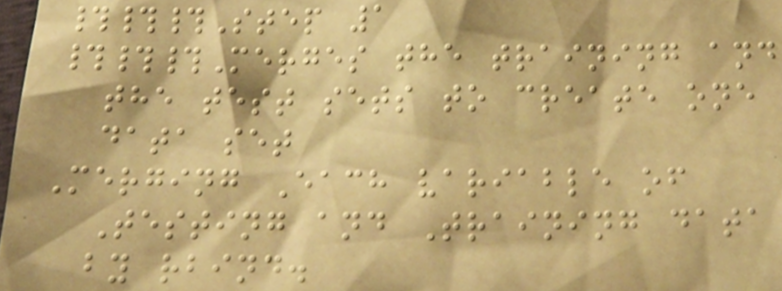###Step 1
###Merges the training and
the test sets to create one
data set
Merging Each variable of
Testing and Training data
by rbind.
